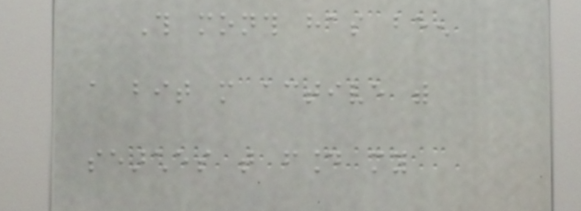This month has been
a bit more active with
searches that found my
